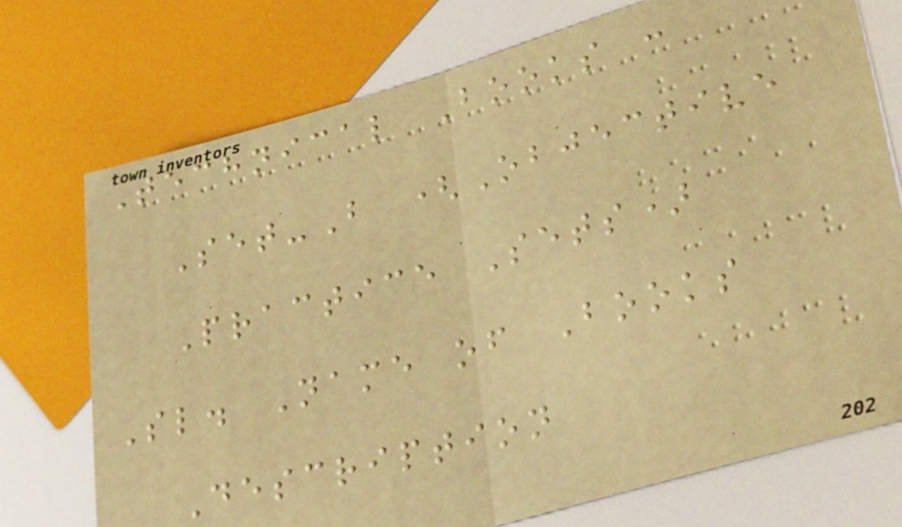Technical Books :
Set-B (Objective
Practice Sets)
Sl. Name of Books
Description
